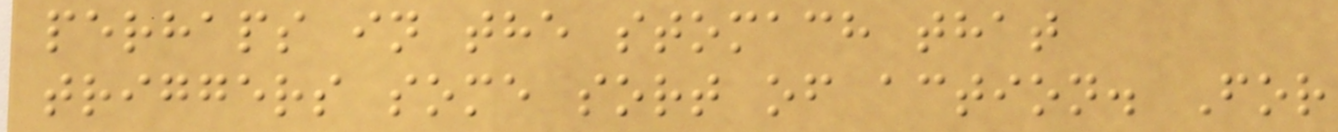perhaps in the stomach that
triggers some sort of action. For
